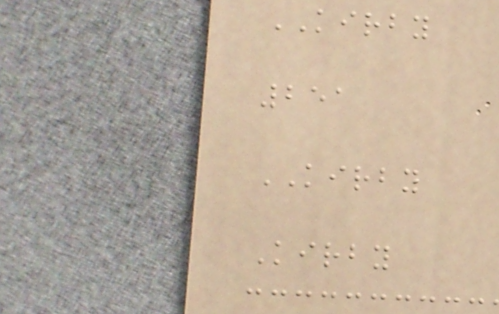KIRBY
251
KIRBY
Kirby
